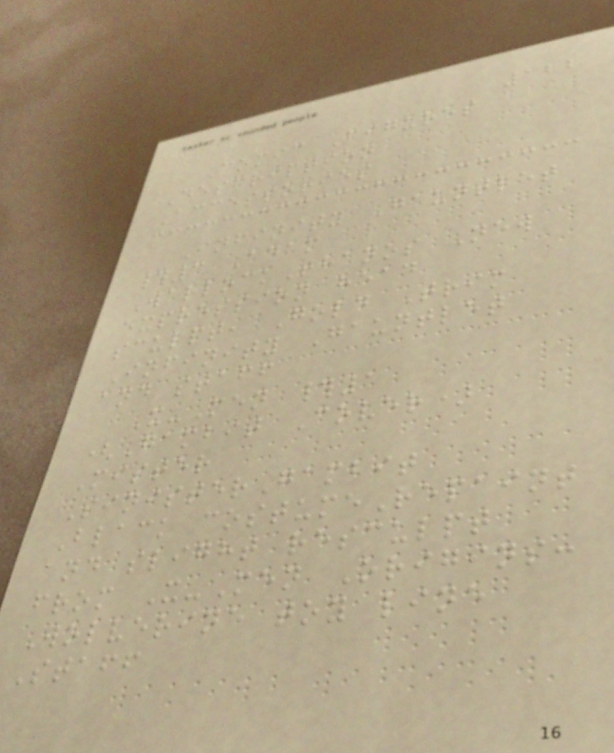122
Comic Figures
Description
Accessories
Infinity Gauntlet
#3 Adam
WarlockThanos New
expression head
sculpt, Gold Trim
Infinity Gauntlet
and staff
X-Men #1
(Gambit Cover)
Mister
SinisterGambit
Black costumeRepaint
and slight resculpt
from X-Men Origins:
Wolverine toy line
Staff
